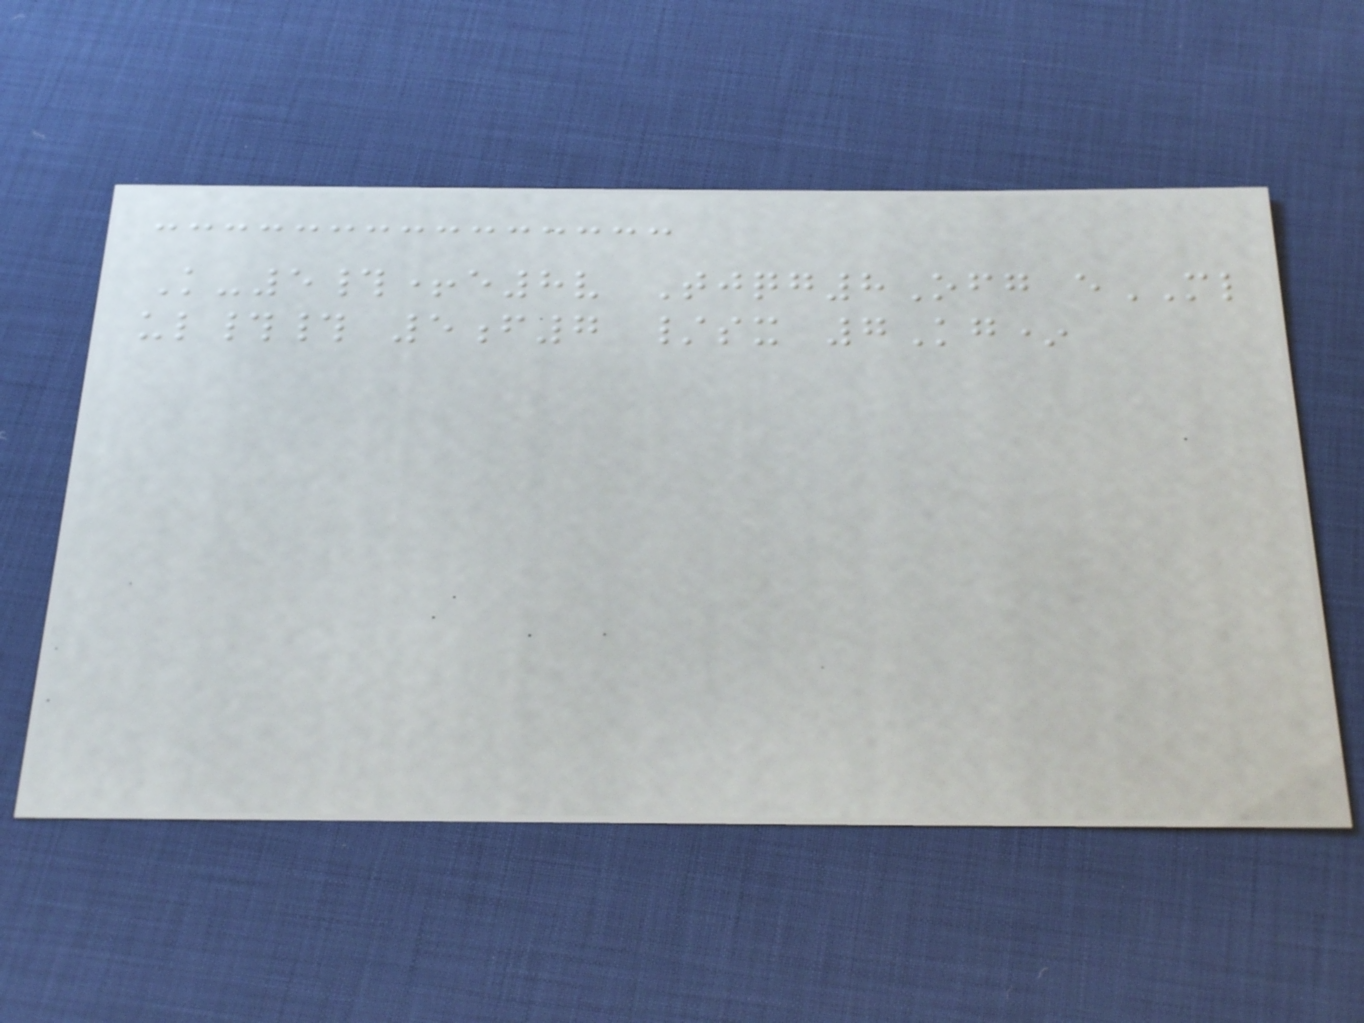K-5#+e8v Tjqg8Ofg eML
ul## 5f7 /sx 7Kg*
